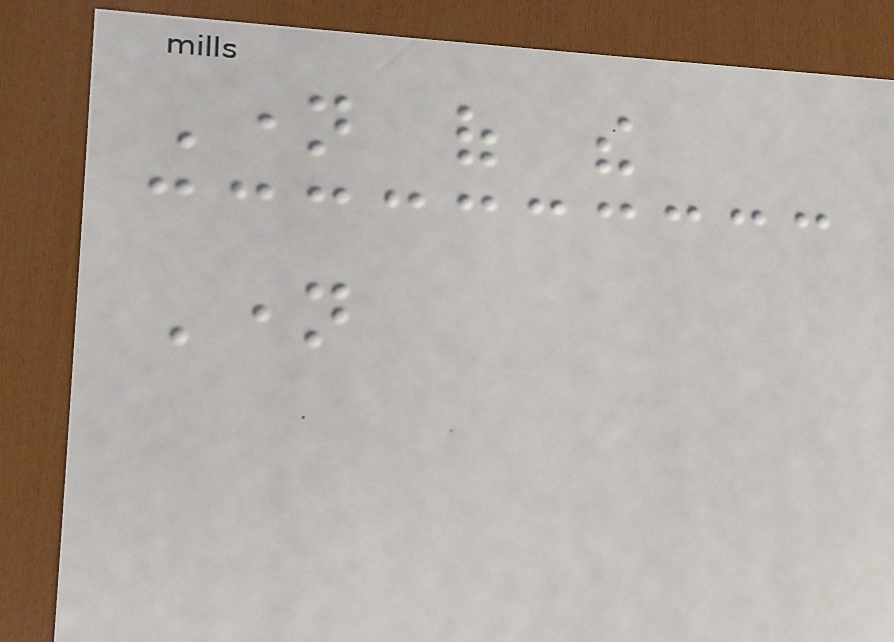Name of the
Name
